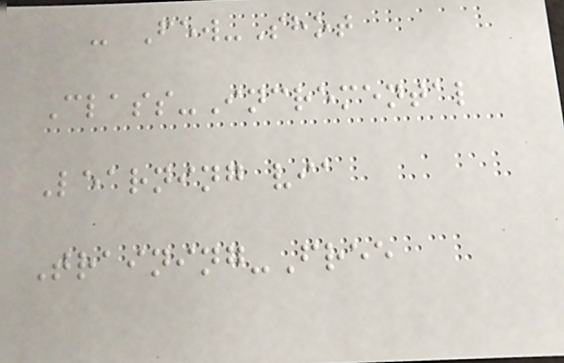- Few-Shot
Class-Incremental
Learning via
Training-Free
